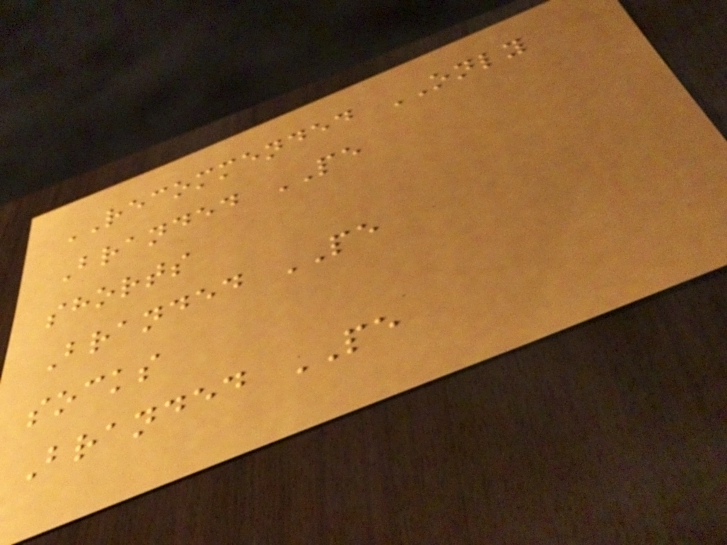RECOMMENDED ONLY
Branded PE
shorts
Branded PE
socks
Branded PE
